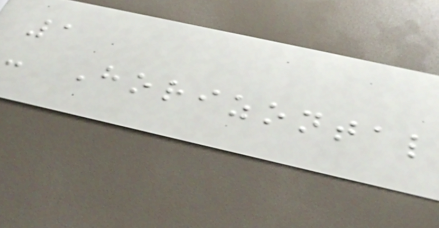1
- Horizontal
